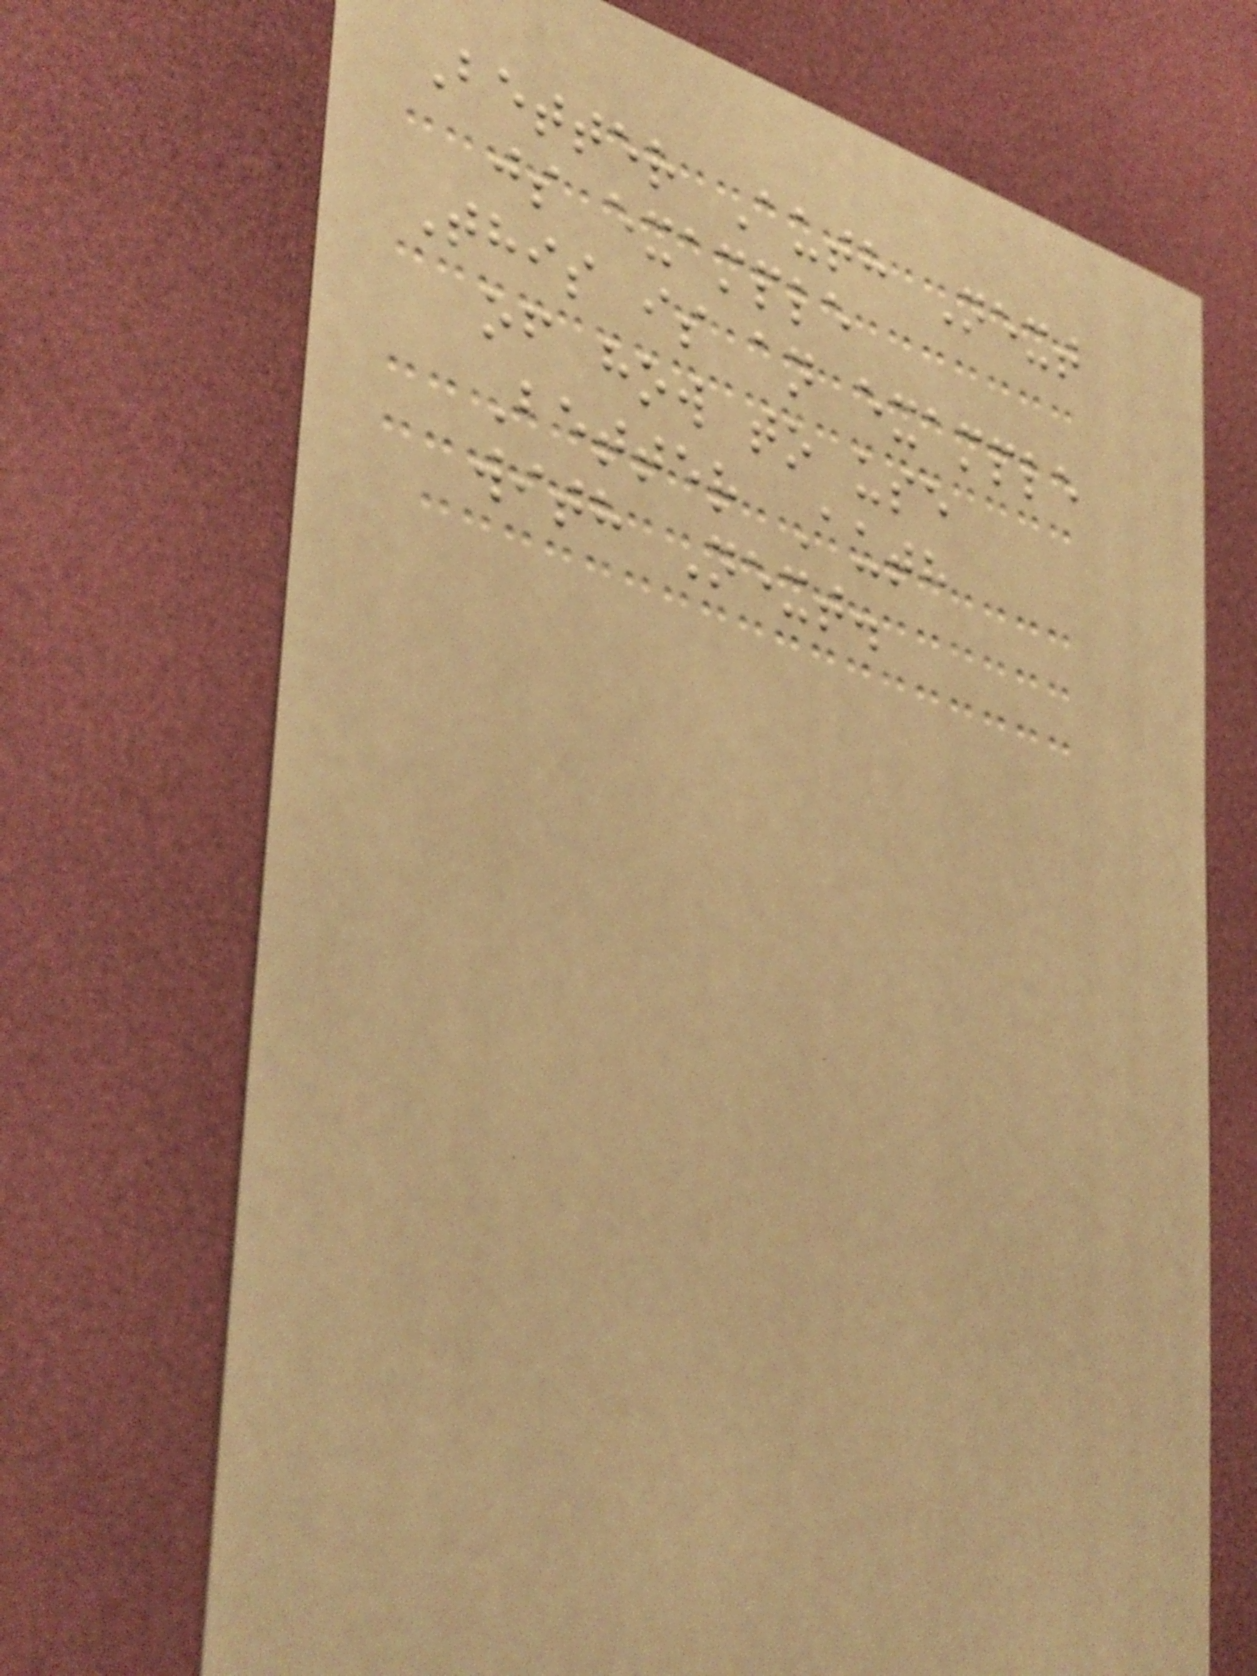Better Auth Next
js example
This is an example
of how to use
Better Auth
with Next.
